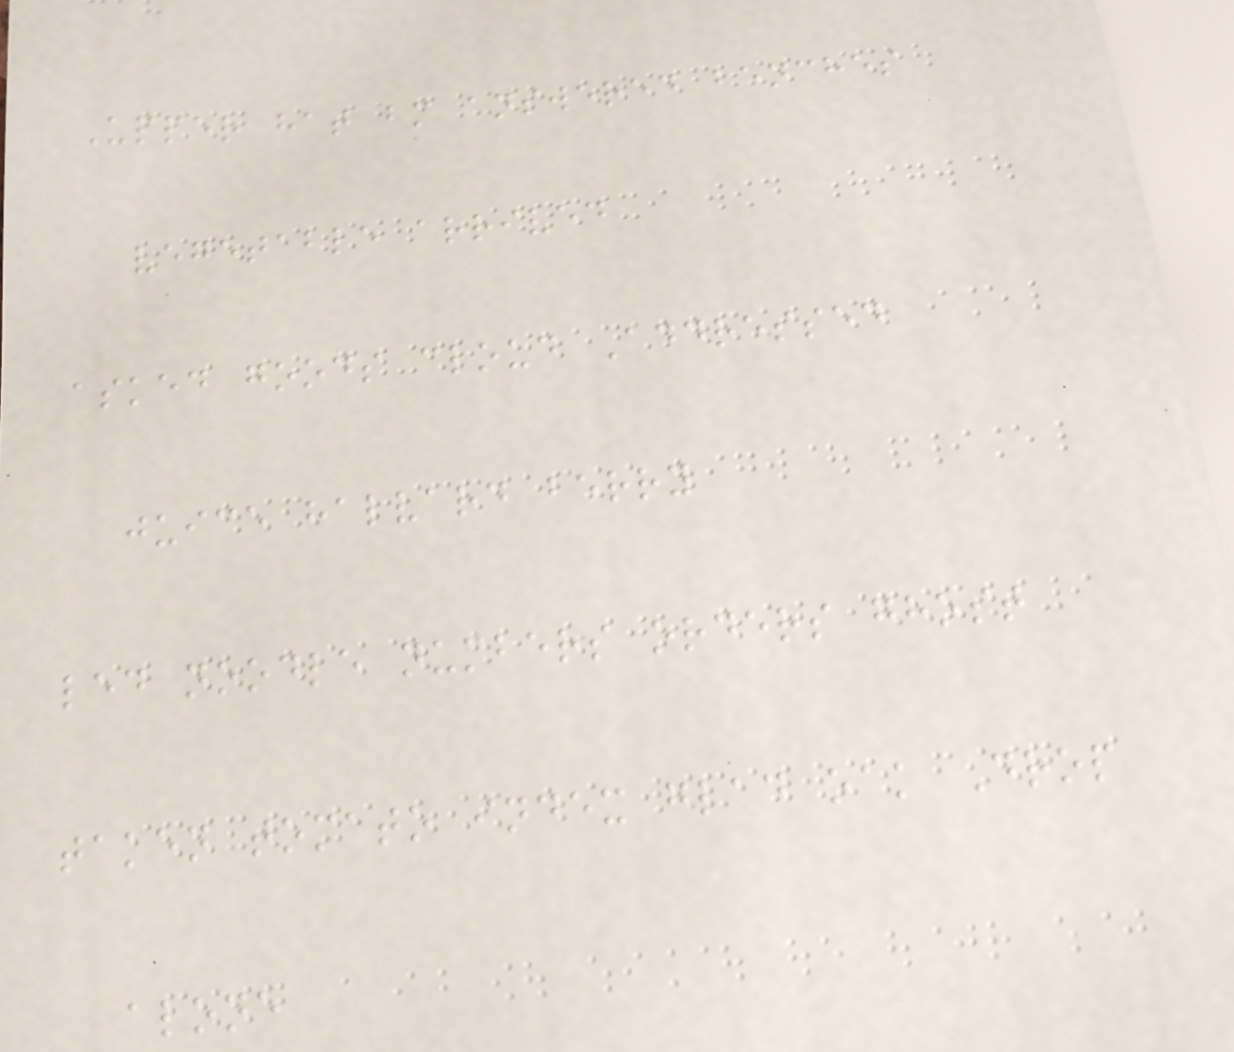Upper hat bm answered benches
vegetable arrived
asked goods cloud Addressed
juice halvard berry
led noodle numbers orders ghost
taken tomato index glad oak Drop
alone
